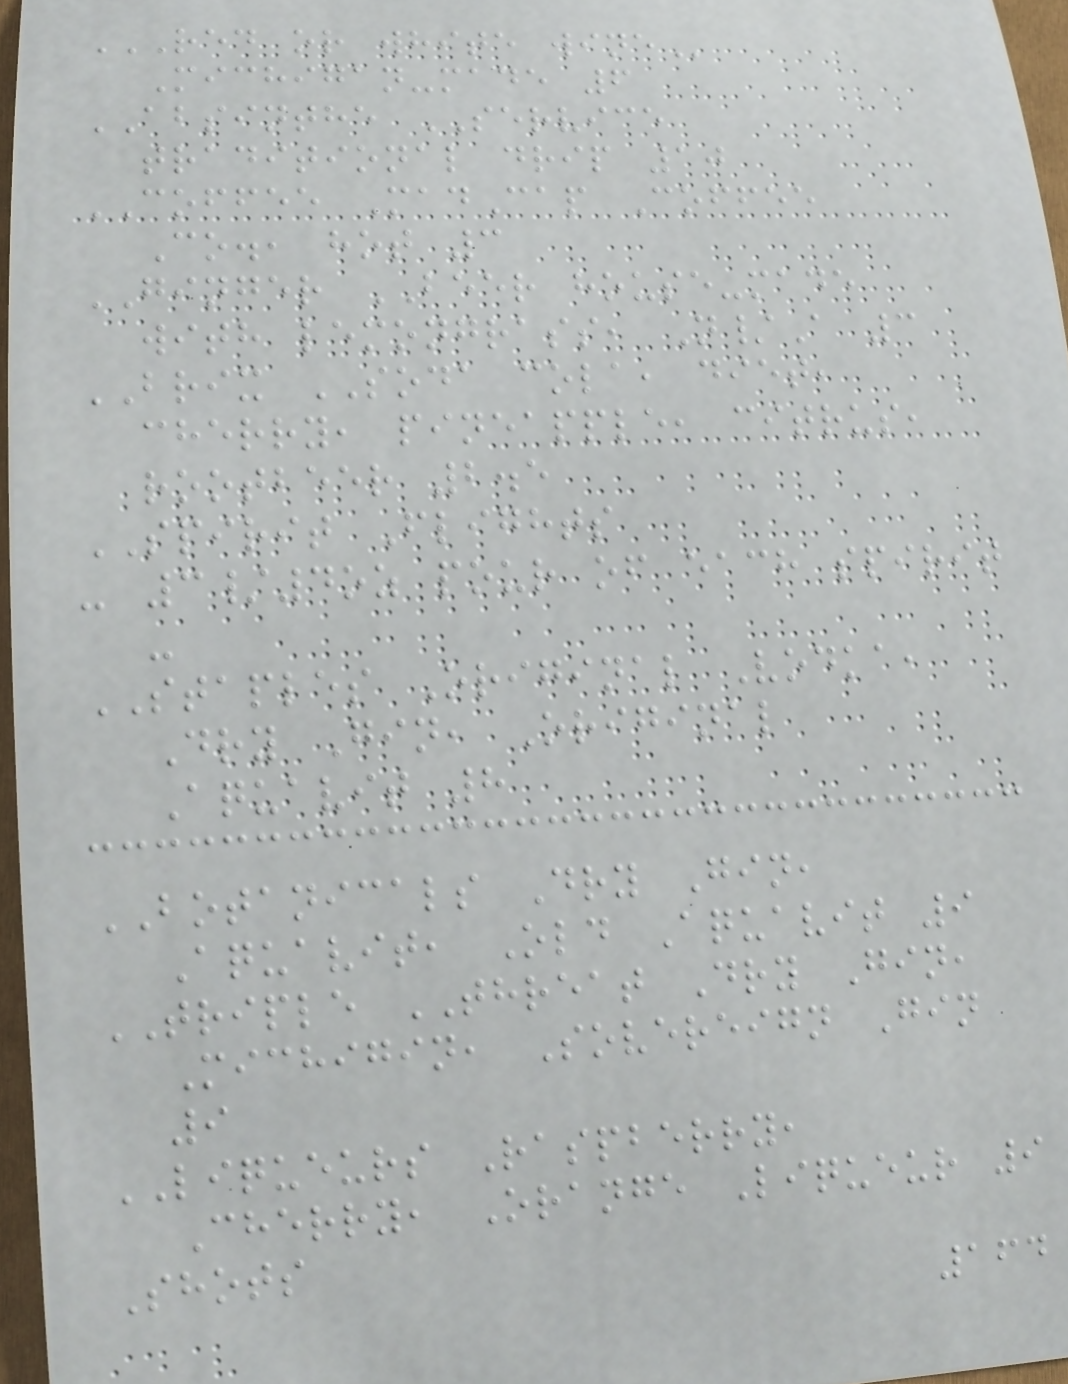RED OR WHITE WINE
Michigan-made 6
ABSINTHE SERVICE
traditional drip 10
COFFEE MadCap Coffee
Co., hot 3
GINGER BEER house-made
with lemongrass, N/A 3
BRIX SODA cola, diet,
cherry, pineapple, citrus,
rootbeer 2.5
SPIRIT Flights
- 3/4oz pour of each spirit
-
STAPLES Original Vodka,
Dry Gin, Original
Aquavit 8
BOTANICALS Dry Gin,
Aquavit, Old Aquavit 9
TRIPLE THREAT Dry Gin,
Michigin, Sovereign Gin
9
LIQUEURS Raspberry,
Cherry, Orange Liqueur 9
Shots
164
